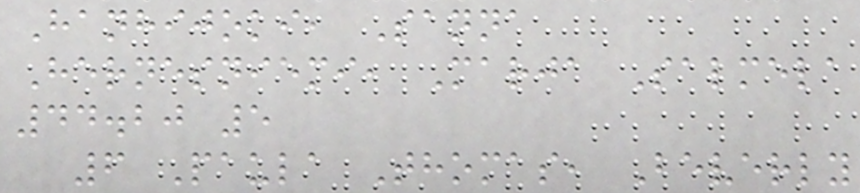Hanhijoki, Sanna
Hernesniemi, Marja Salmela
44.20 5
6 Paula Thomas, Beverly
